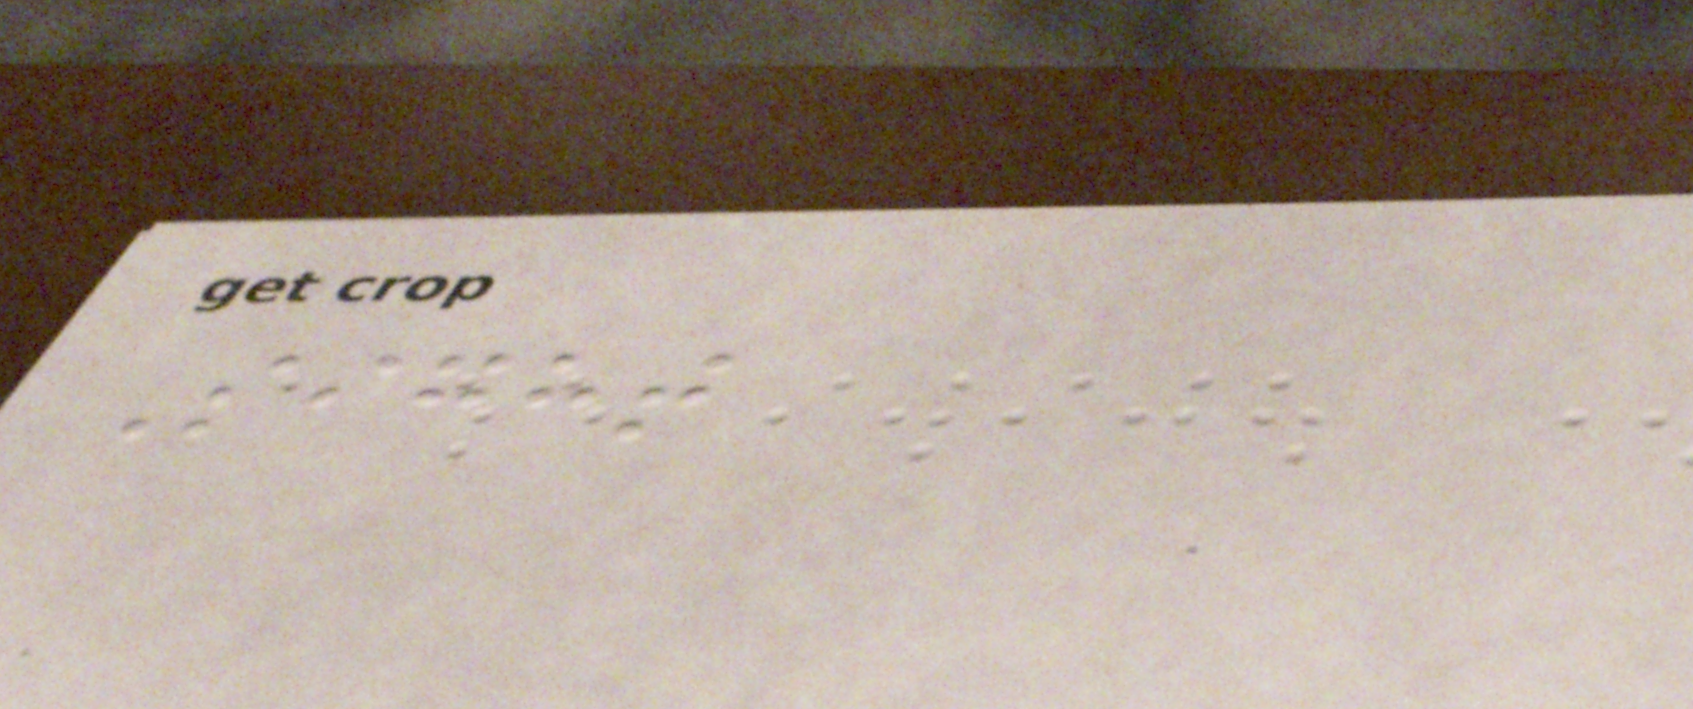Sight
